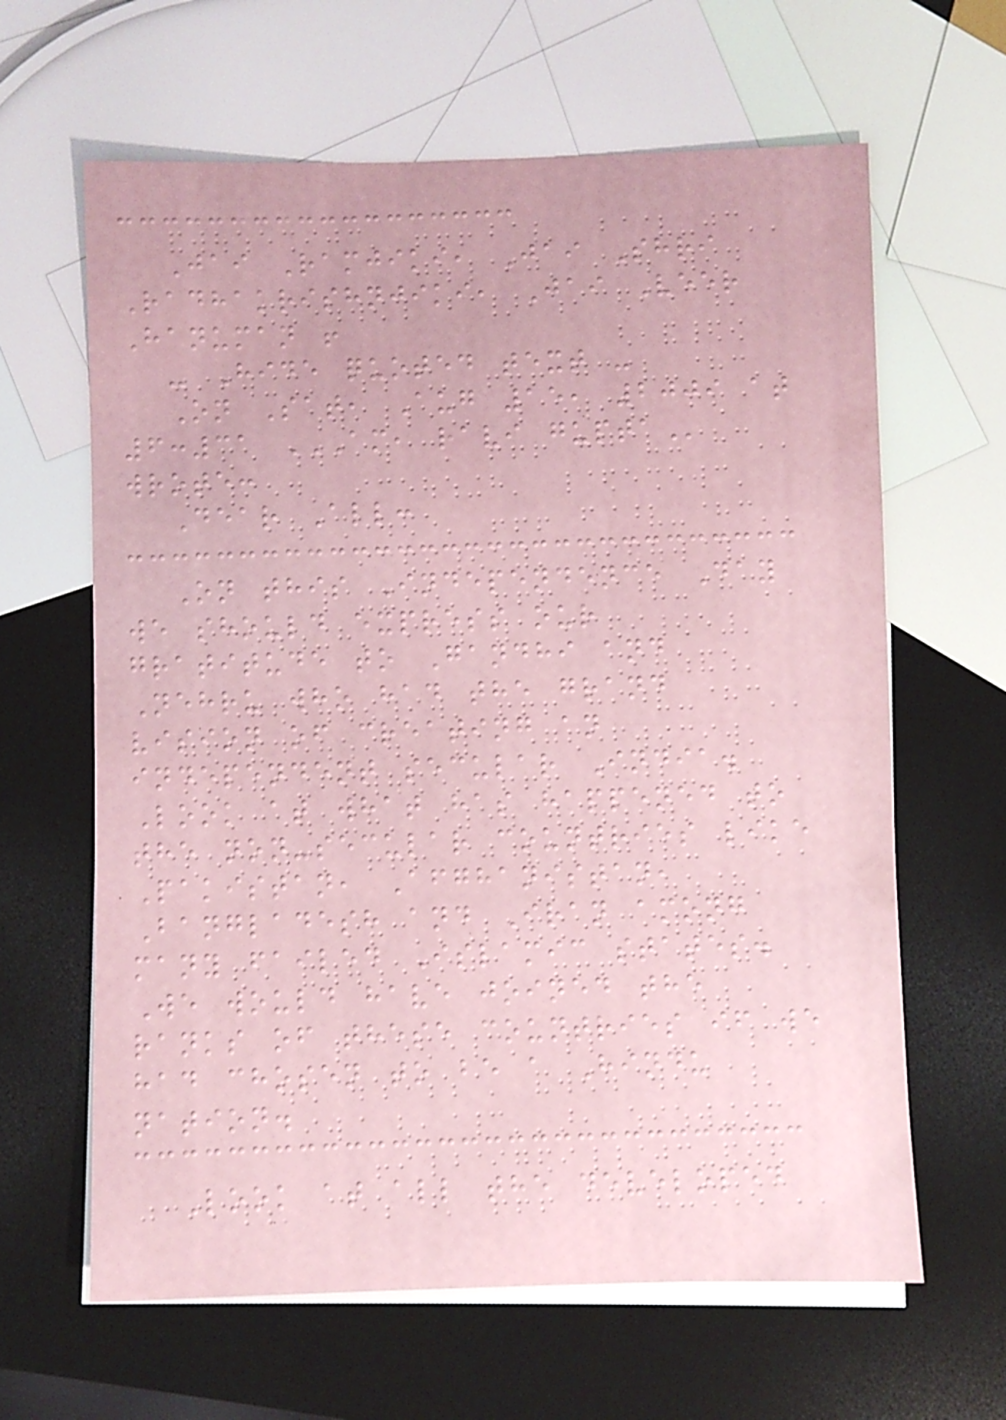Jai Ramjiki, Jai Shri
Radhakrishnjiki, Jai Veer
Hanuman !
- Hide quoted text -
On Sat, Aug 15, 2009 at
6:31 AM, RAVI GUPTA
wrote:
Dear All:
On this Independence Day
we should express our
gratitude to Gandhi and
Nehru who had the grand
vision of creating an
independent secular India.
Look at what has happened to
the non-secular countries like
Pakistan, Afghanistan,
Bangladesh and Iran among
many failed Islamic states.
We would have joined the
ranks of these countries if we
had chosen to be a Hindu
nation.
Look at all the developed
